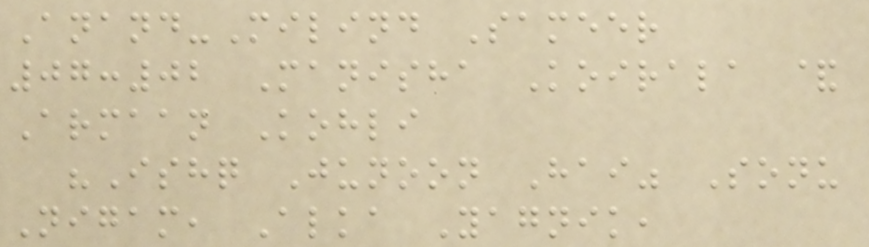Anand-Milind Sameer
07:02 Manisha Koirala &
Armaan Kohli
"Ishq Junoon Hai" Sonu
Nigam, Alka Yagnik,
